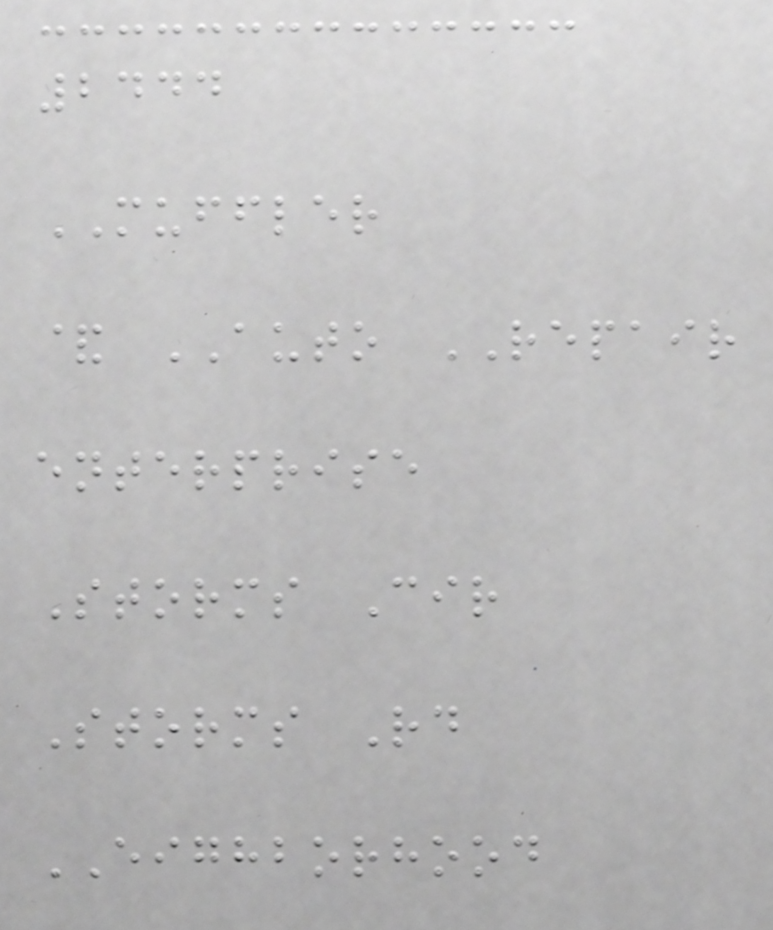2444
MUFFLER
& AUTO REPAIR
enterprise
Storms Cir
Storms Rd
EIGHBORHOOD
